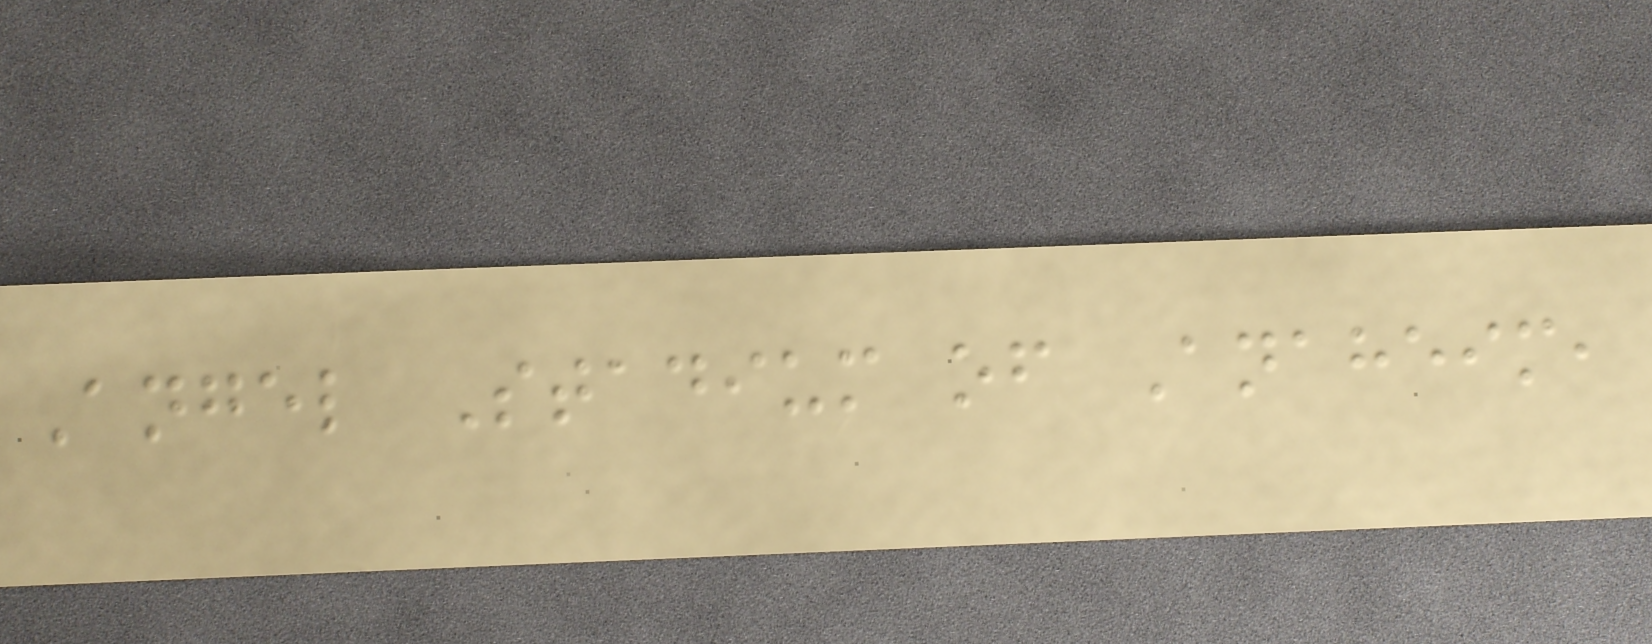Angel Stadium of Anaheim,
